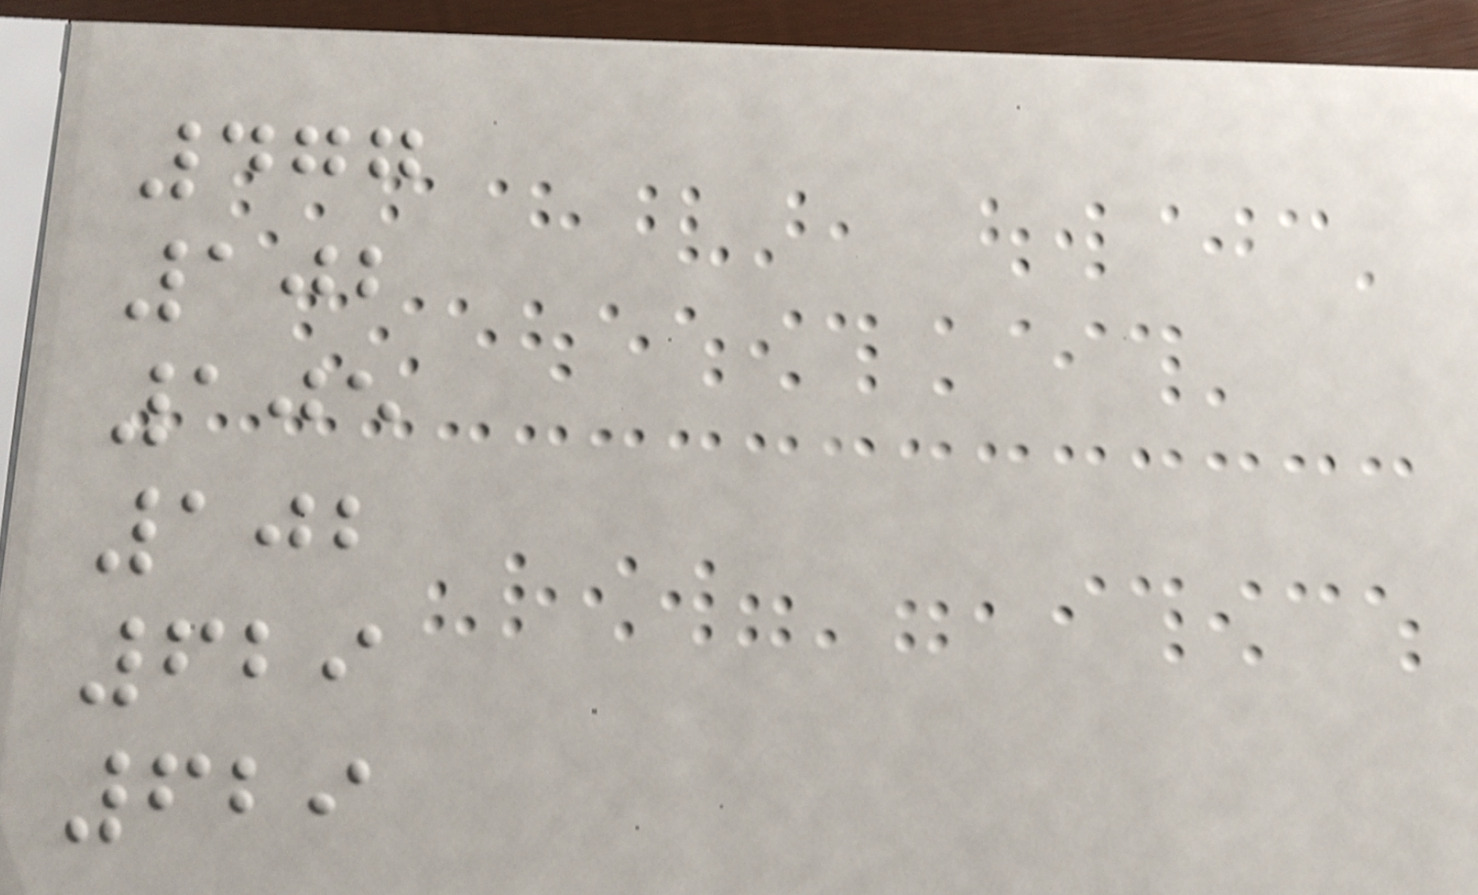477
102
105
102
629
629
